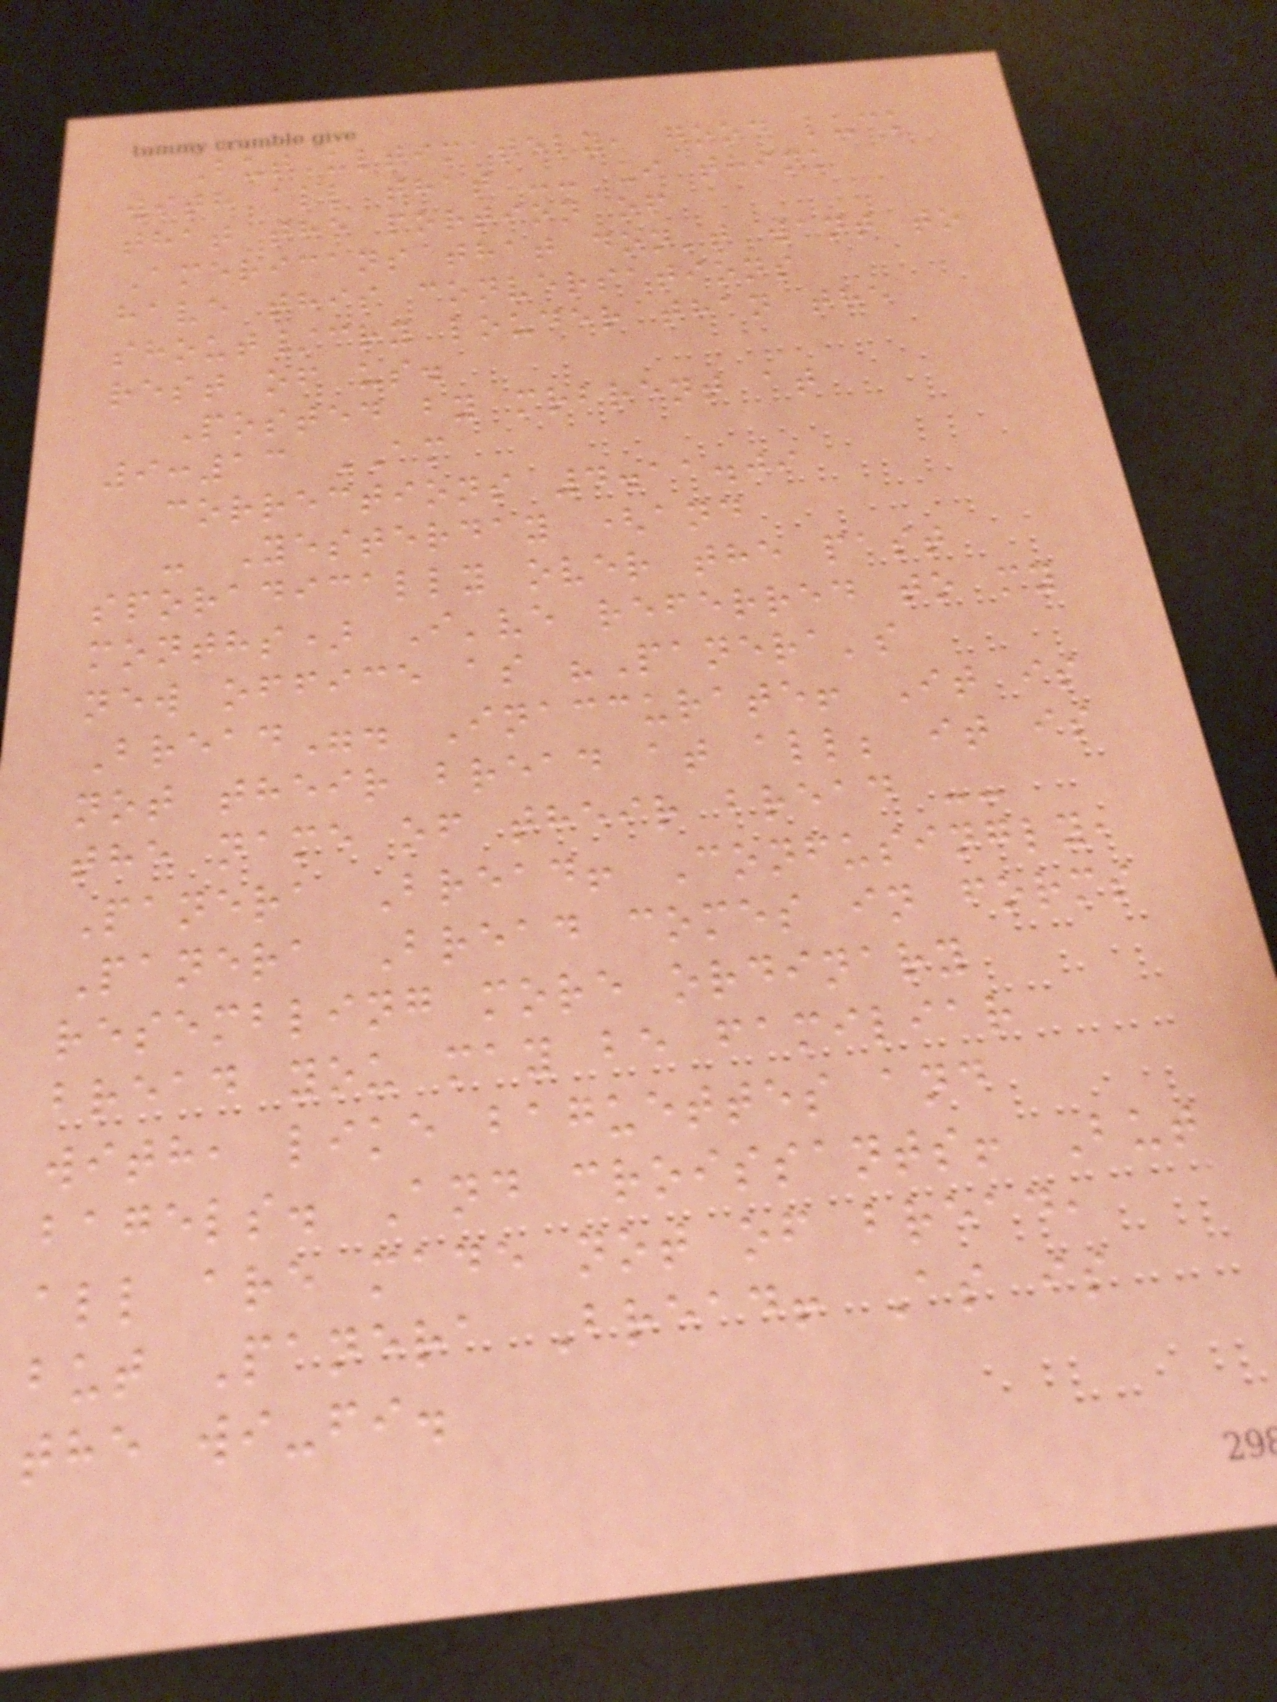But ultimately, good luck
with all that -- I think
that the portion of
Americans that don't want to
have this conversations
shout/cry louder than the
rest of us.
Posted by mrbrent at
9:13 AM
corrections 4.11.09
- Yesterday (and
sporadically over the past
months) I've referred to my
new office as "Panera's
Bread". Inaccurate! It is
not their bread at all; it is
the name of their bread --
Panera Bread! Confusingly,
Panera Bread comes in forms
resembling more ordinary
bread you may be familiar
with, like baguettes and
bagels. And croissants! But
all are made not of bread,
but Panera Bread! As is
the wi-fi.
